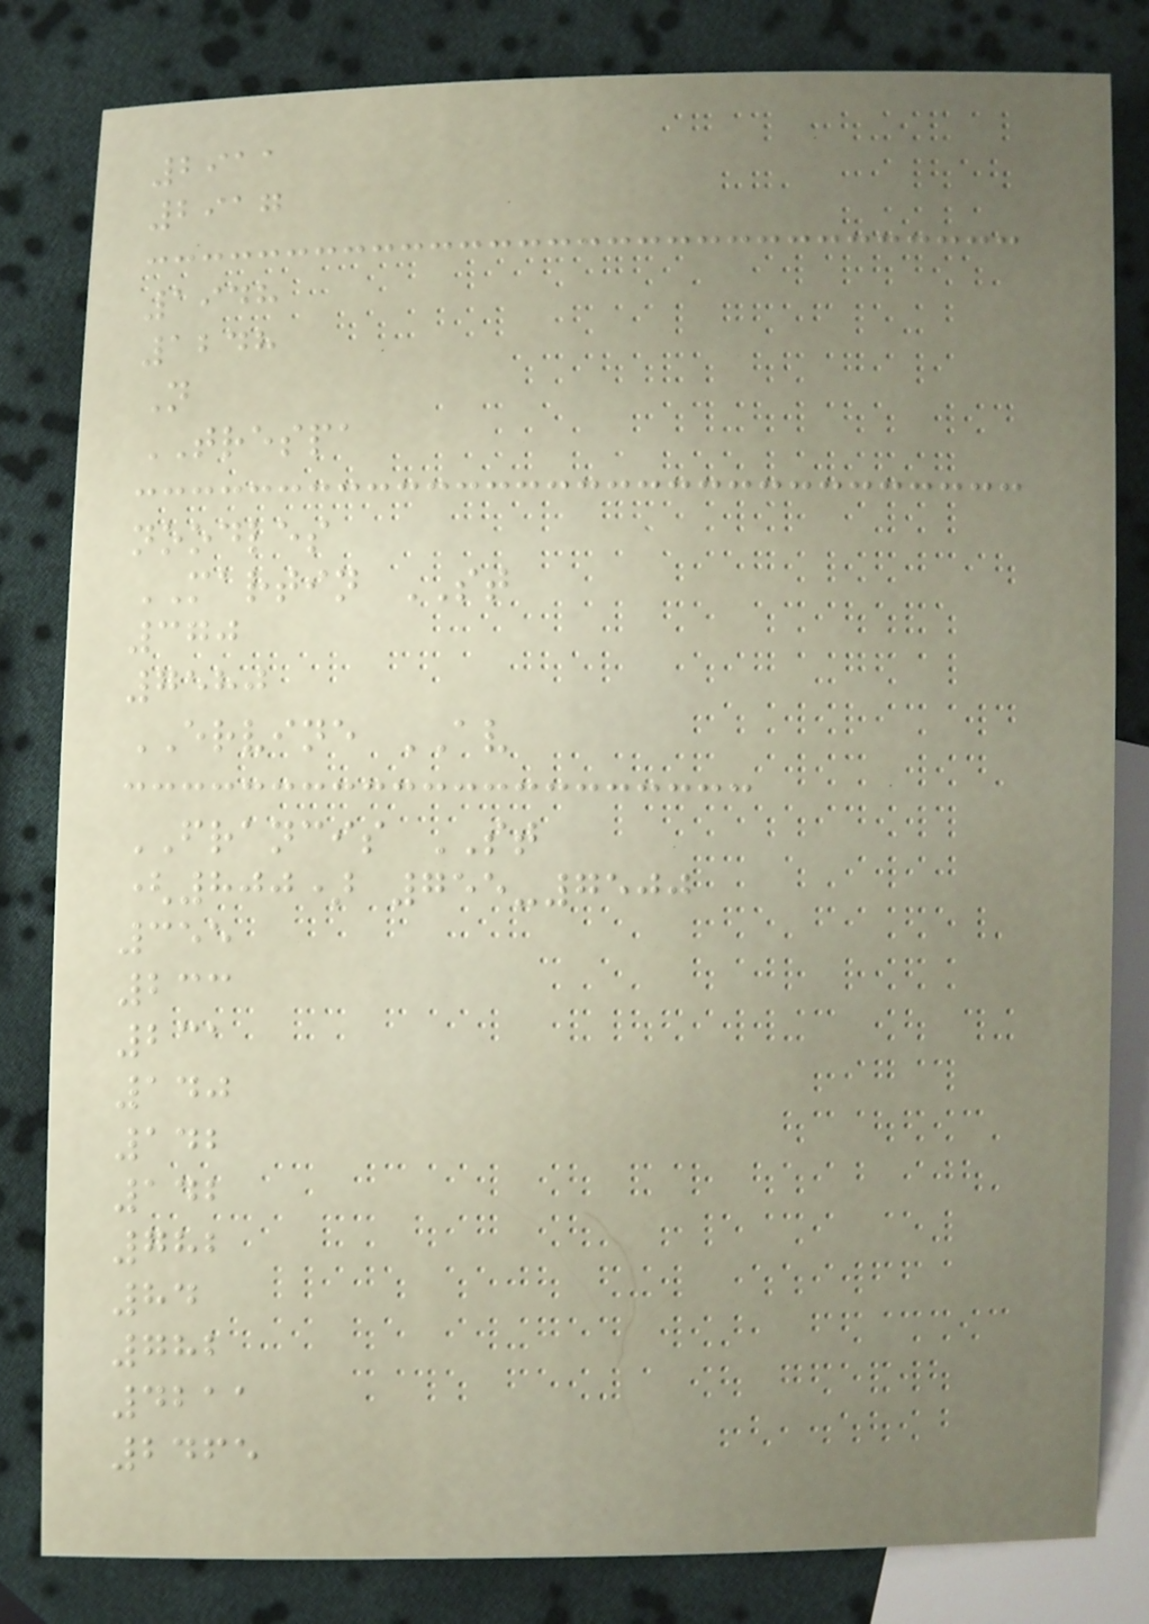2911
2917
1948
1248
N
TRESPA
noodles
MARTIN ST
370
7580
ERVINE AV
FRANCIS ST
(800) 755-7500
355
233
231
140
142
142
782
84
782
4211
2465
